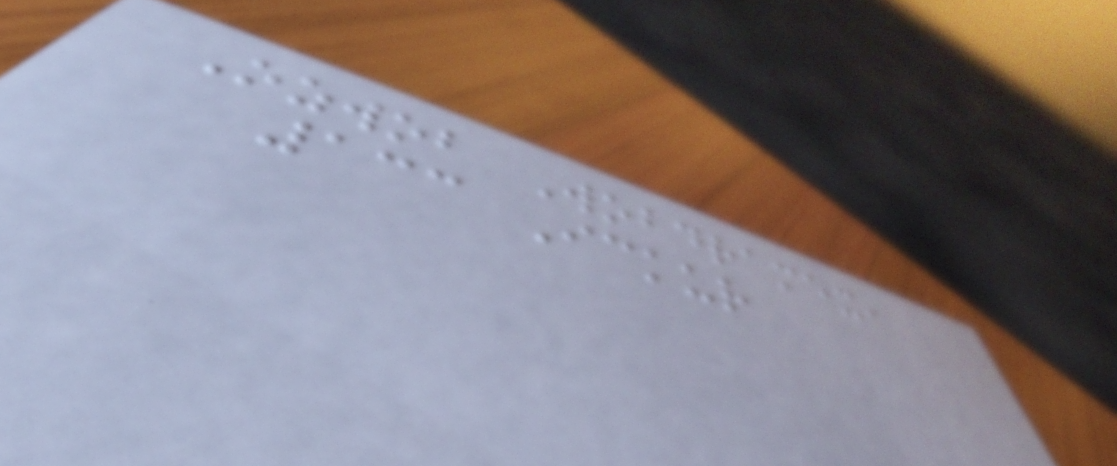Ozwob Wobdramex,
133 Ickur
